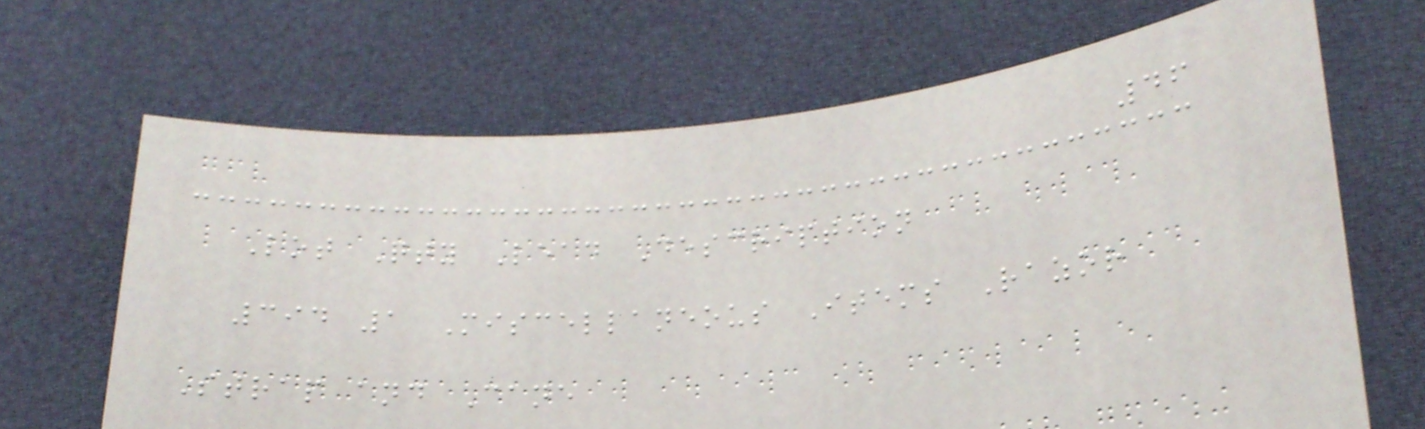46
Lot Qty Lead Description
394 1 Miscellaneous Items Razor
Strap and Cane
